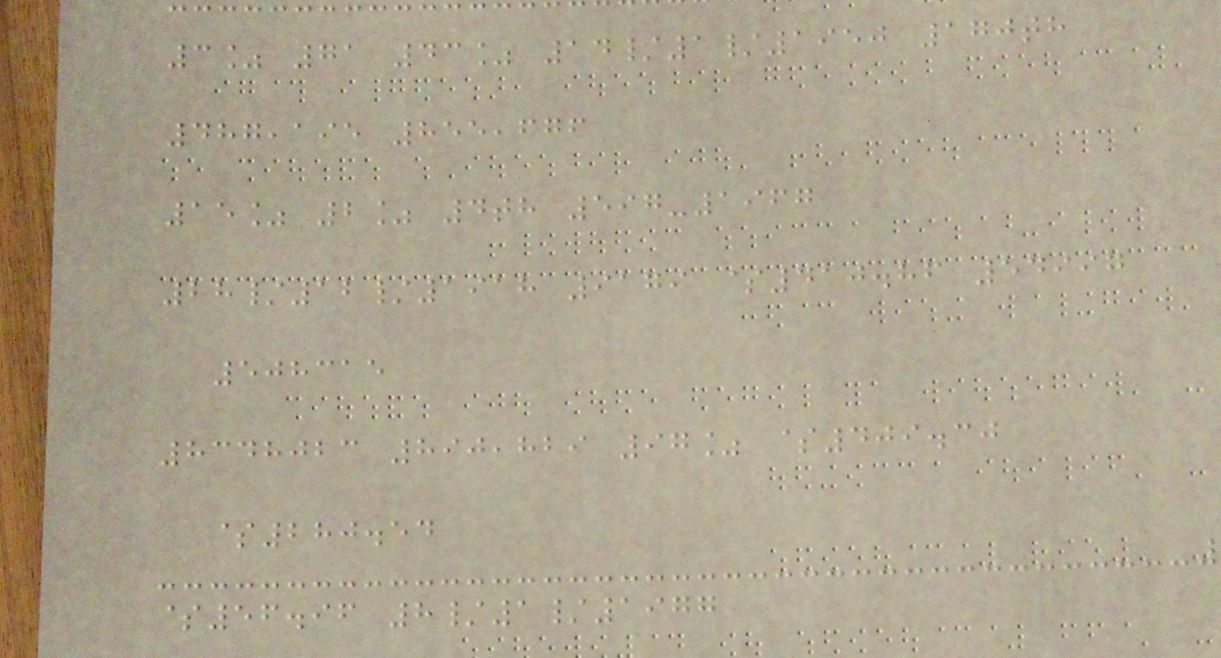3% 71 43% 14/1/1950 170th
487,195 855,676
15% 2% 4th 597-1967
28/12/1918 9179 $410.86 54997
508315
8348023 890,829 97% $409.30
$280.54
$56.96 8/1/1977
